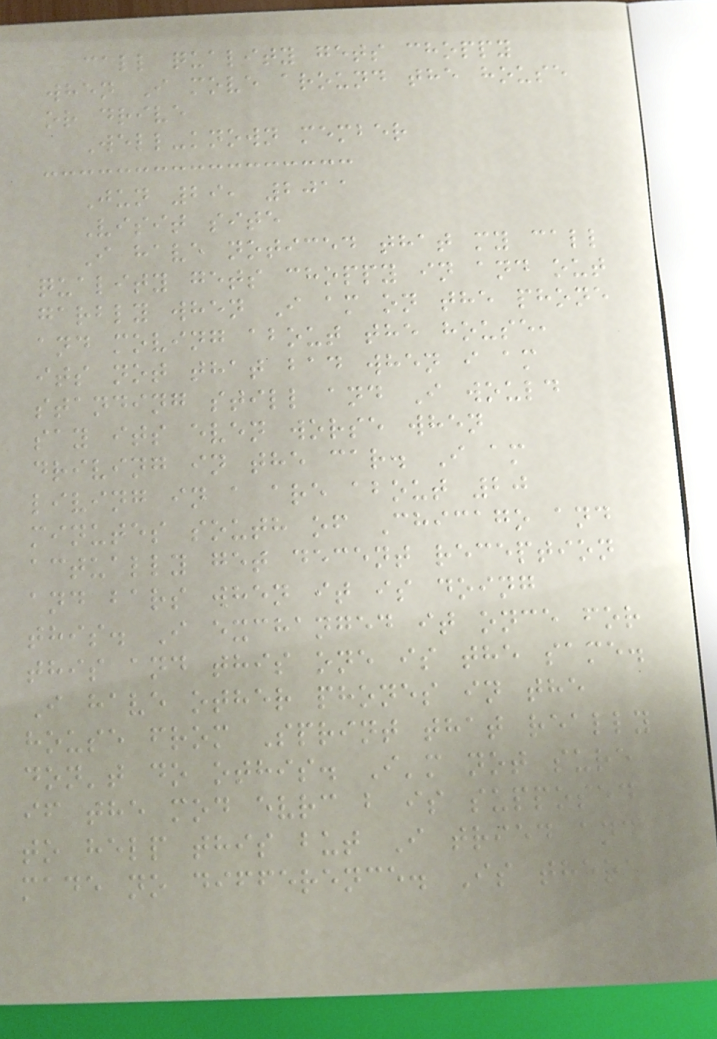call quality gets choppy
when I move around the house
or drive
Well-known member
Jun 29, 2011
Visit site
I have noticed that my call
quality gets choppy in and out
garbly when I am on the phone
and moving about the house,
its not that bad when i am
standing still and I would
say its even worse when
driving in the car. I am
living in a are about 20
minutes south of Chicago and
actually get decent reception
and bars when it is doing
this. I exchanged it once for
this and this one is the same.
I have other phones in the
house from Sprint that really
don't do othis. I'm not sure
if the mod evrc b is supposed
to help this but I tried and
made no difference. Is there
